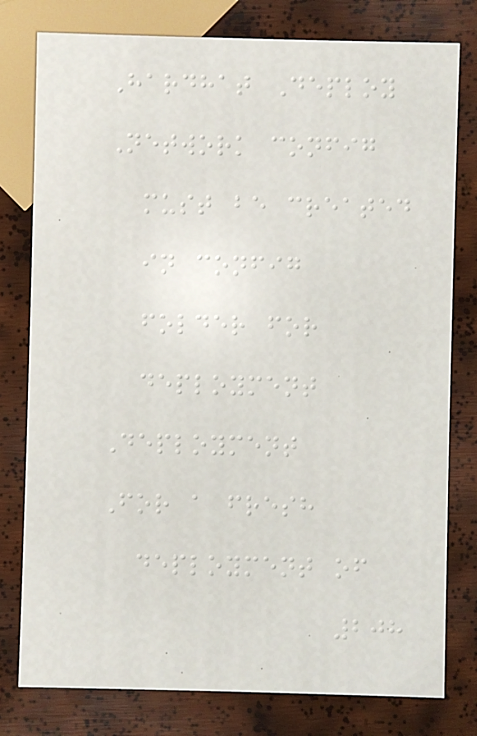Hardhat Deploy
Network config
must be created
in config
folder for
deployment
Deployment
For a fresh
deployment of
208
